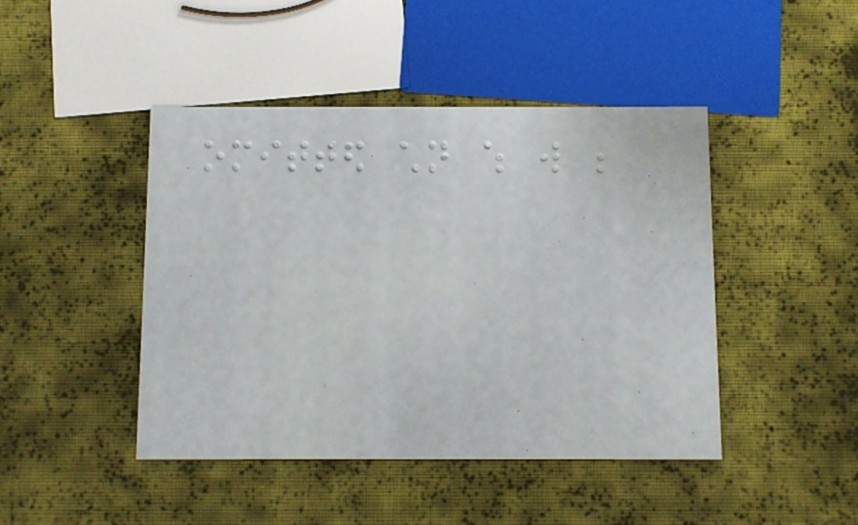omitted children which will be
